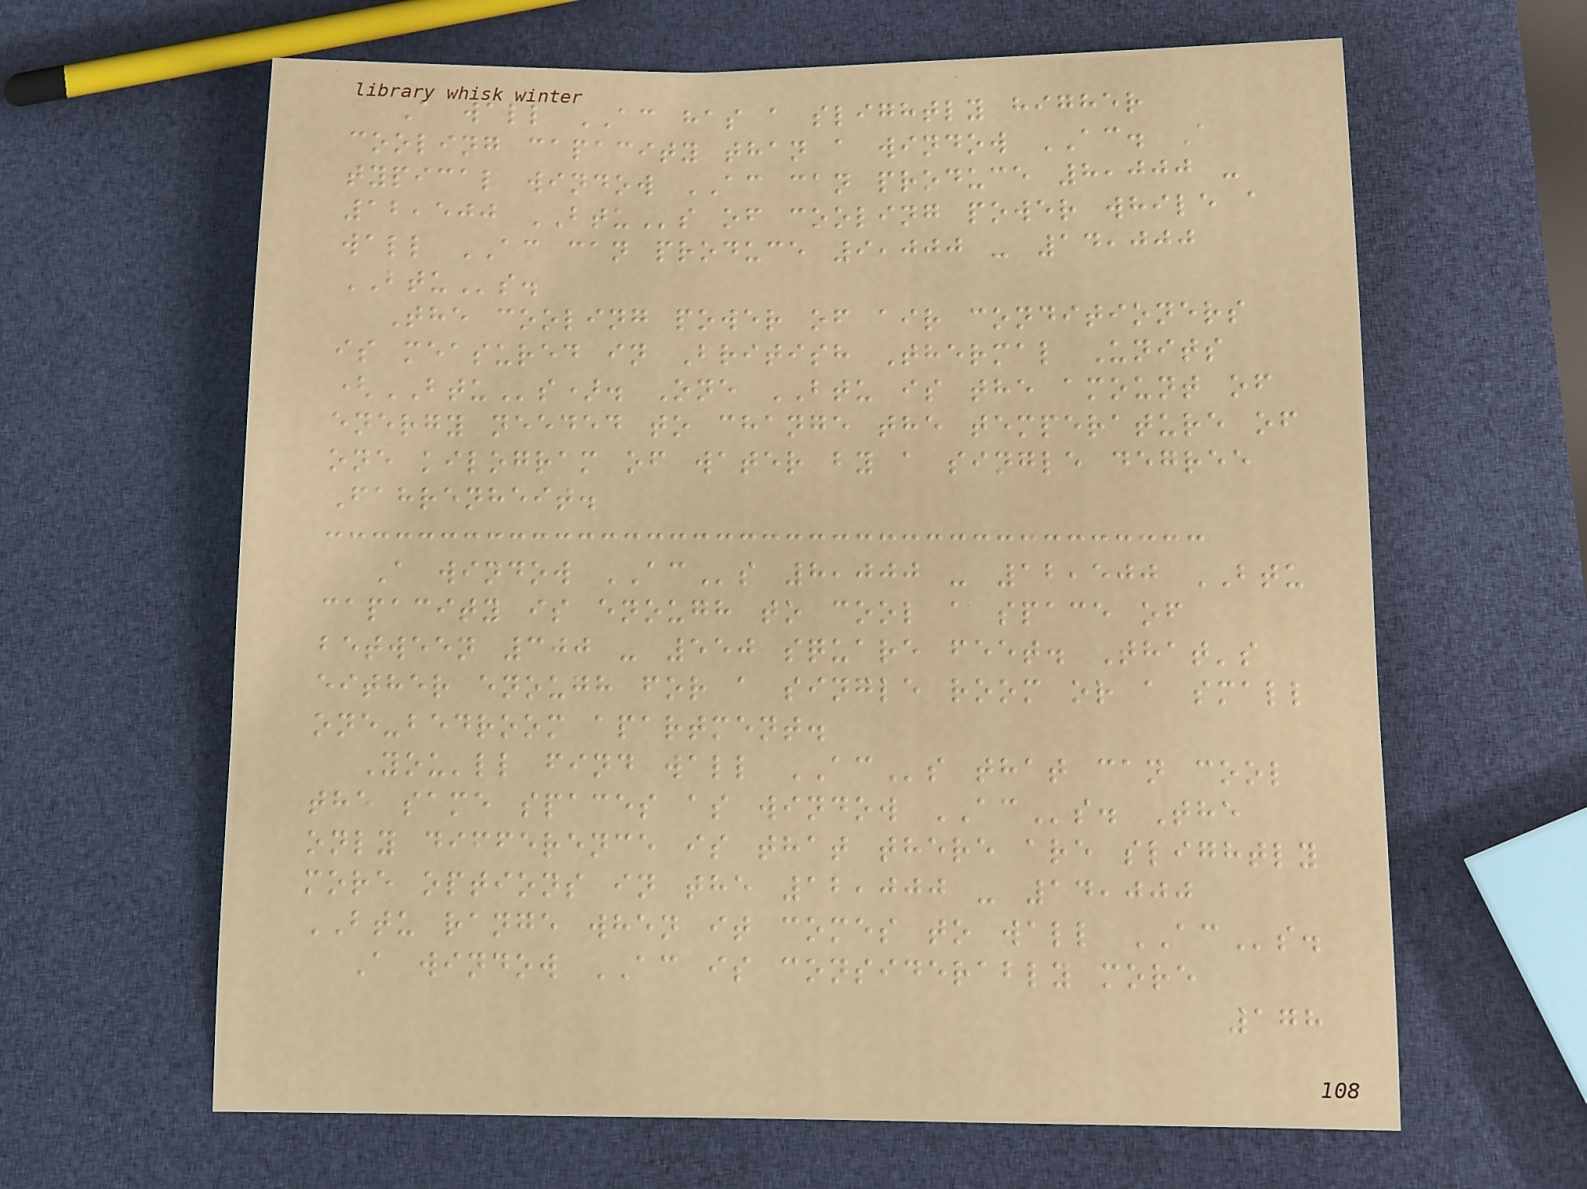A wall AC has a slightly higher
cooling capacity than a window AC. A
typical window AC can produce 8,000 -
12,500 BTUs of cooling power while a
wall AC can produce 9,000 - 14,000
BTUs.
The cooling power of air conditioners
is measured in British Thermal Units
(BTUs). One BTU is the amount of
energy needed to change the temperature of
one kilogram of water by a single degree
Fahrenheit.
A window ACs 8,000 - 12,500 BTU
capacity is enough to cool a space of
between 300 - 550 square feet. That's
either enough for a single room or a small
one-bedroom apartment.
You'll find wall ACs that can cool
the same spaces as window ACs. The
only difference is that there are slightly
more options in the 12,000 - 14,000
BTU range when it comes to wall ACs.
A window AC is considerably more
178
